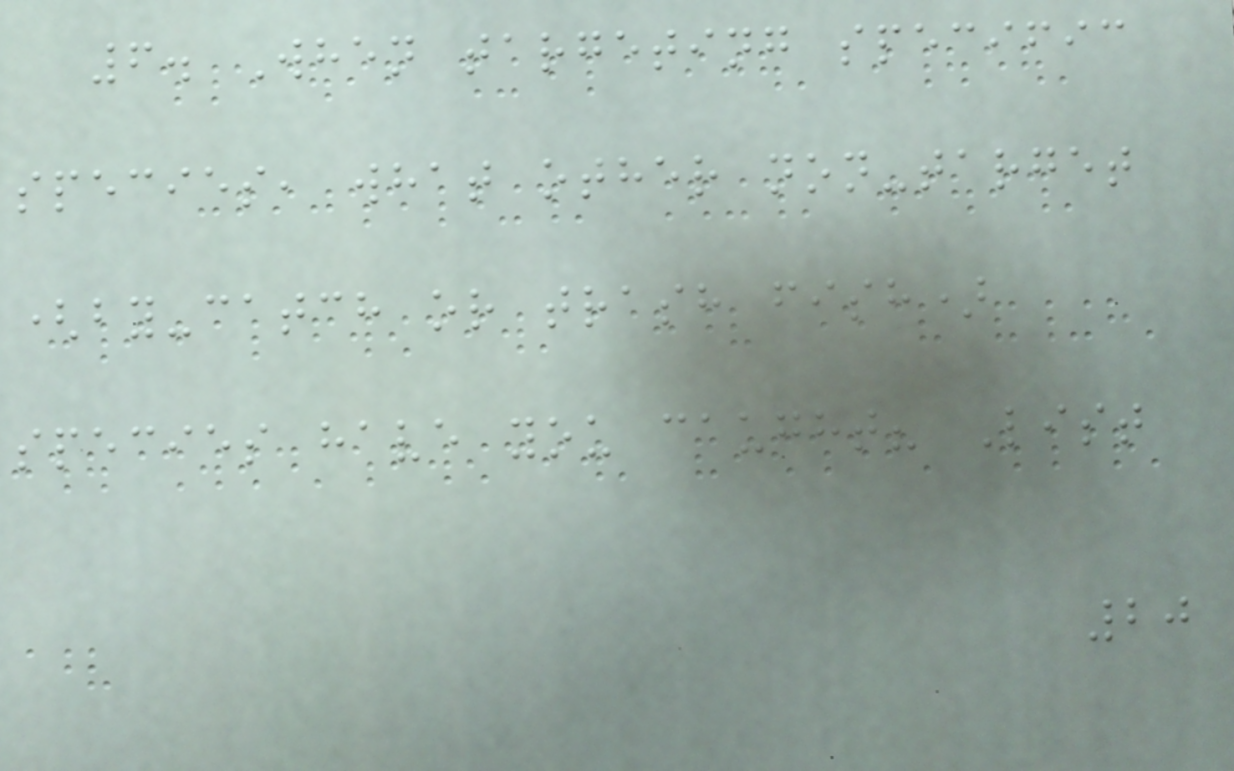6. When targeting specific
species, what other non-target
(by-catch or trash fish)
species have you caught? List
20
